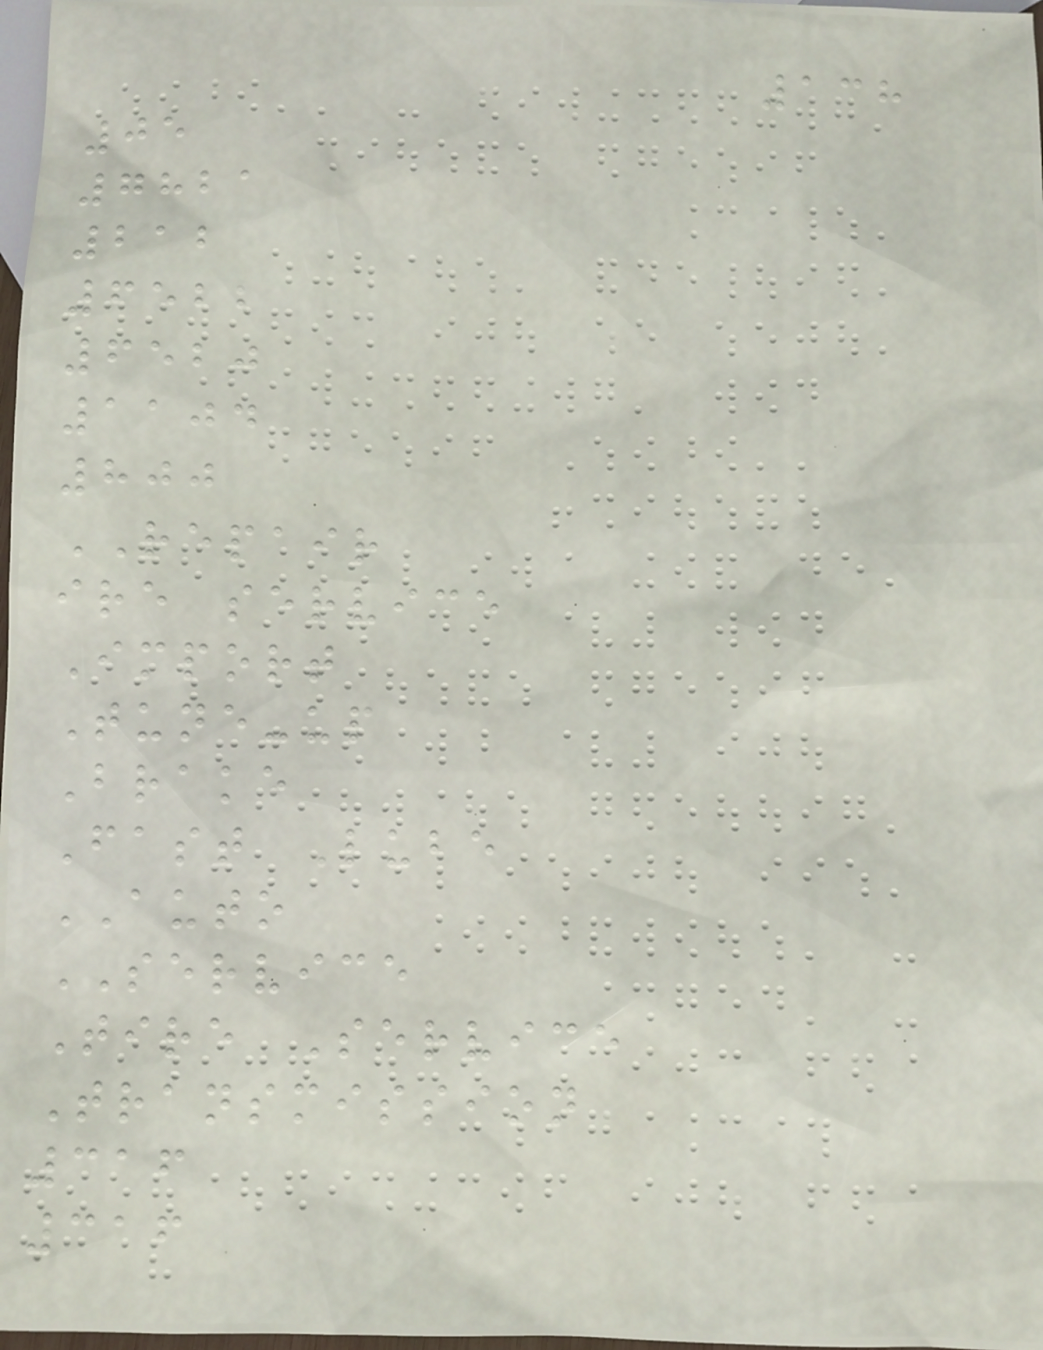138
05
7821
212
6522
6520
1104
800
REPAIR
ire service
Import
Tune-up
Brake
Fast Lube
AUTO
SERVICE
Tire Service
Transmission
316
316
